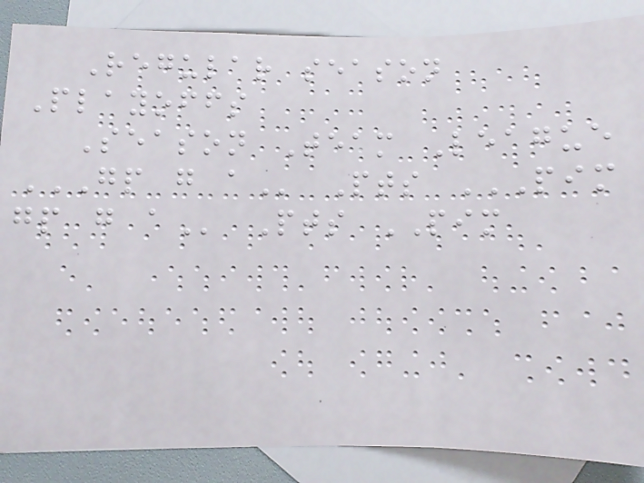Regular season
Playoffs
Season Team League
GP G A Pts PIM
GP G A Pts PIM
